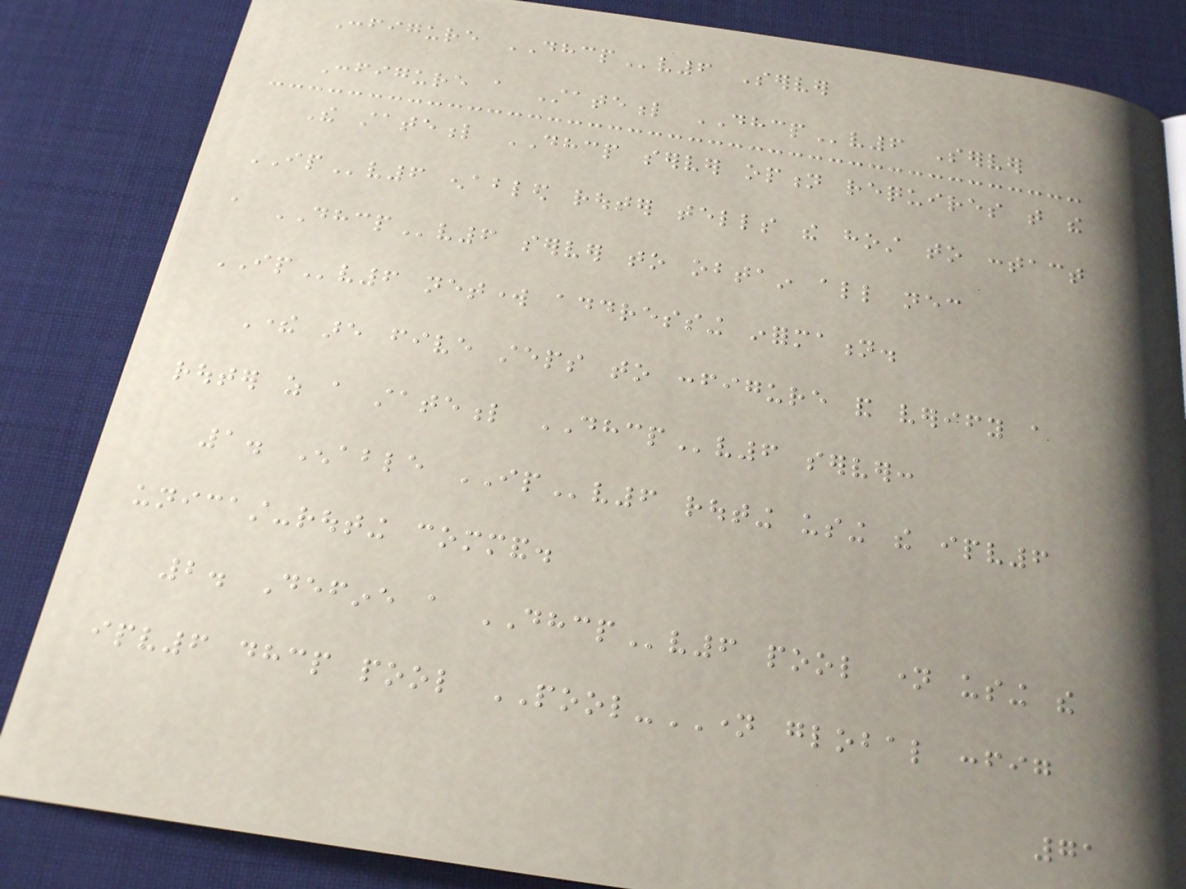Configure DHCPv6 Server
Configure a Stateful DHCPv6 Server
The stateful DHCP server option requires that the
IPv6 enabled router tells the host to contact
a DHCPv6 server to obtain all necessary
IPv6 network addressing information.
There are five steps to configure and verify a
router as a stateful DHCPv6 server:
1. Enable IPv6 routing using the ipv6
unicast-routing command.
2. Define a DHCPv6 pool name using the
ipv6 dhcp pool POOL-NAME global config
71
